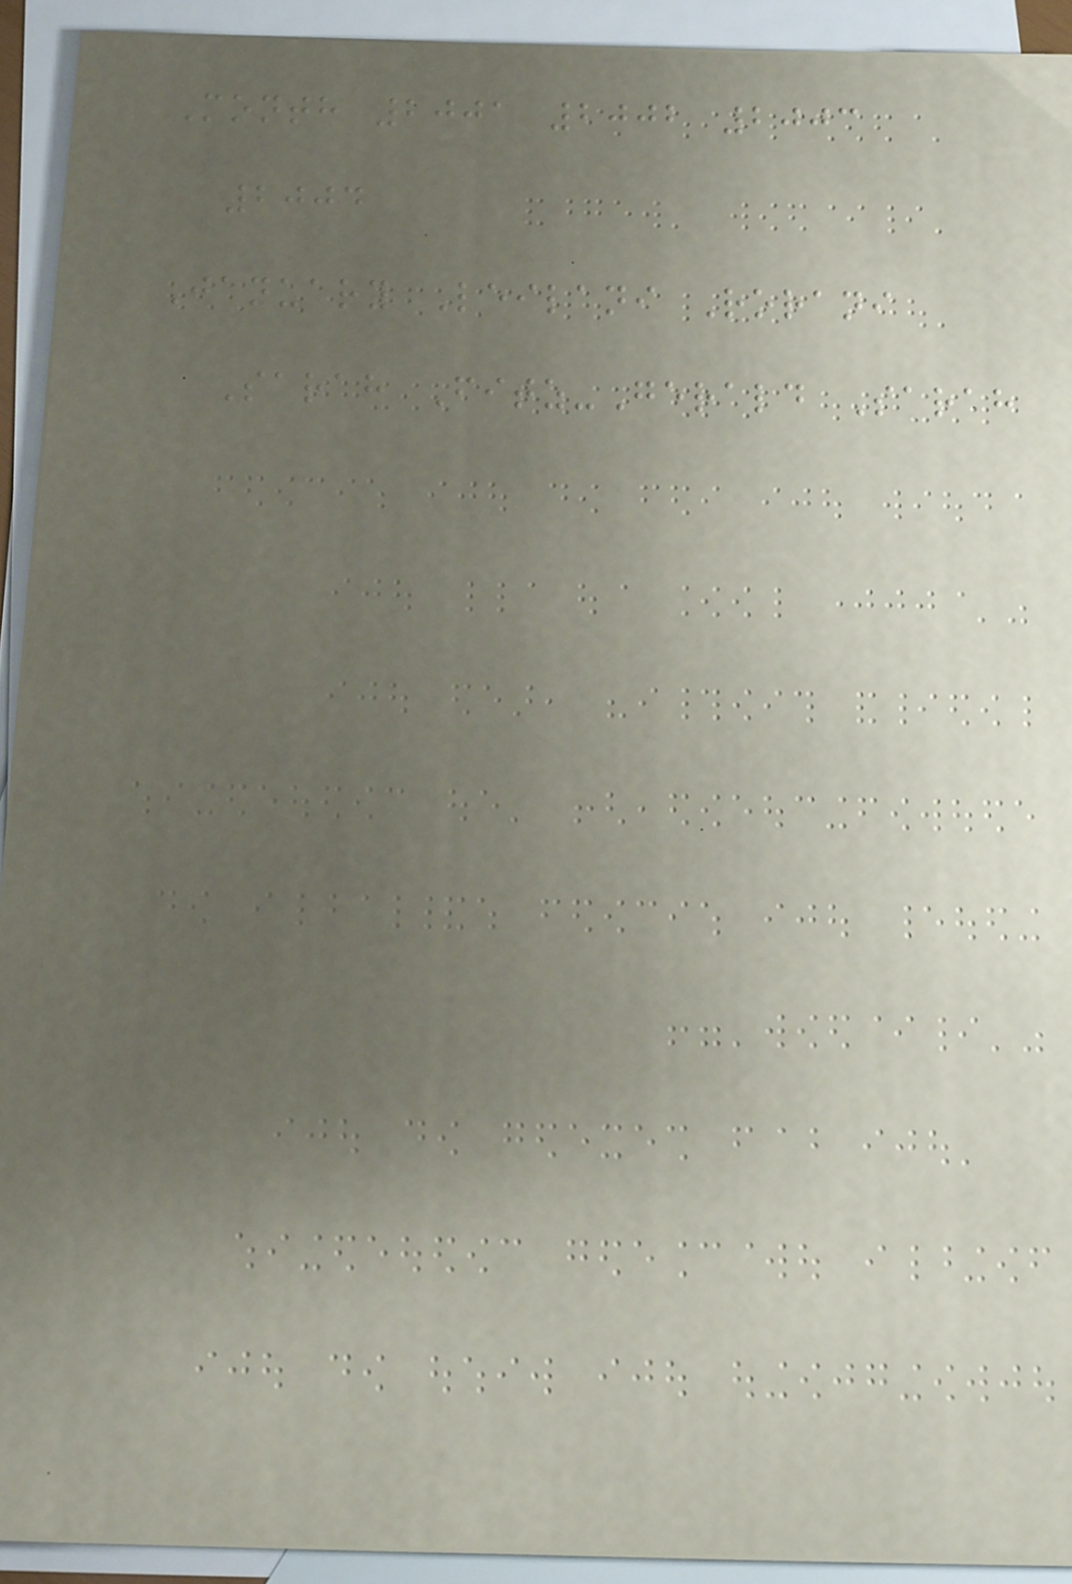Month 2001 2002 2003
2004
January Leilani Rorani
Sarah Fitz-Gerald Sarah
